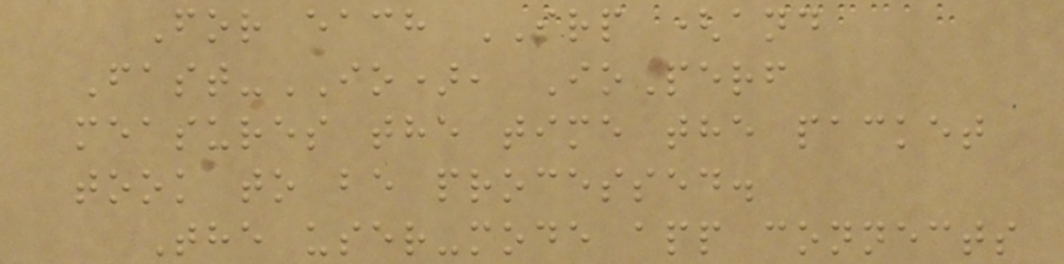For each IRP (and
Fast-IO), IoPerf
measures the time the packet
took to be processed.
The user-mode app connects
